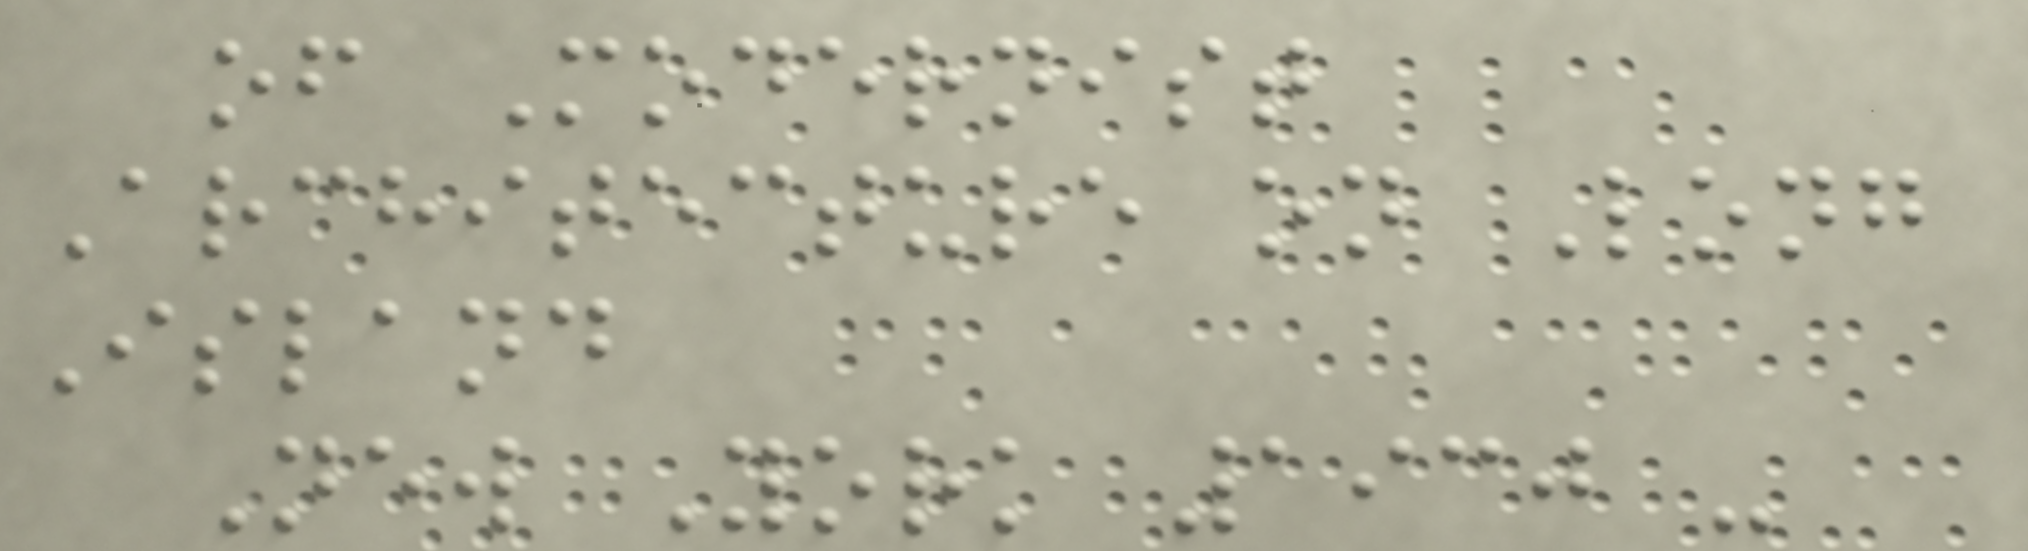of Modernist
Architecture on Long
Island
New York 1930 -
